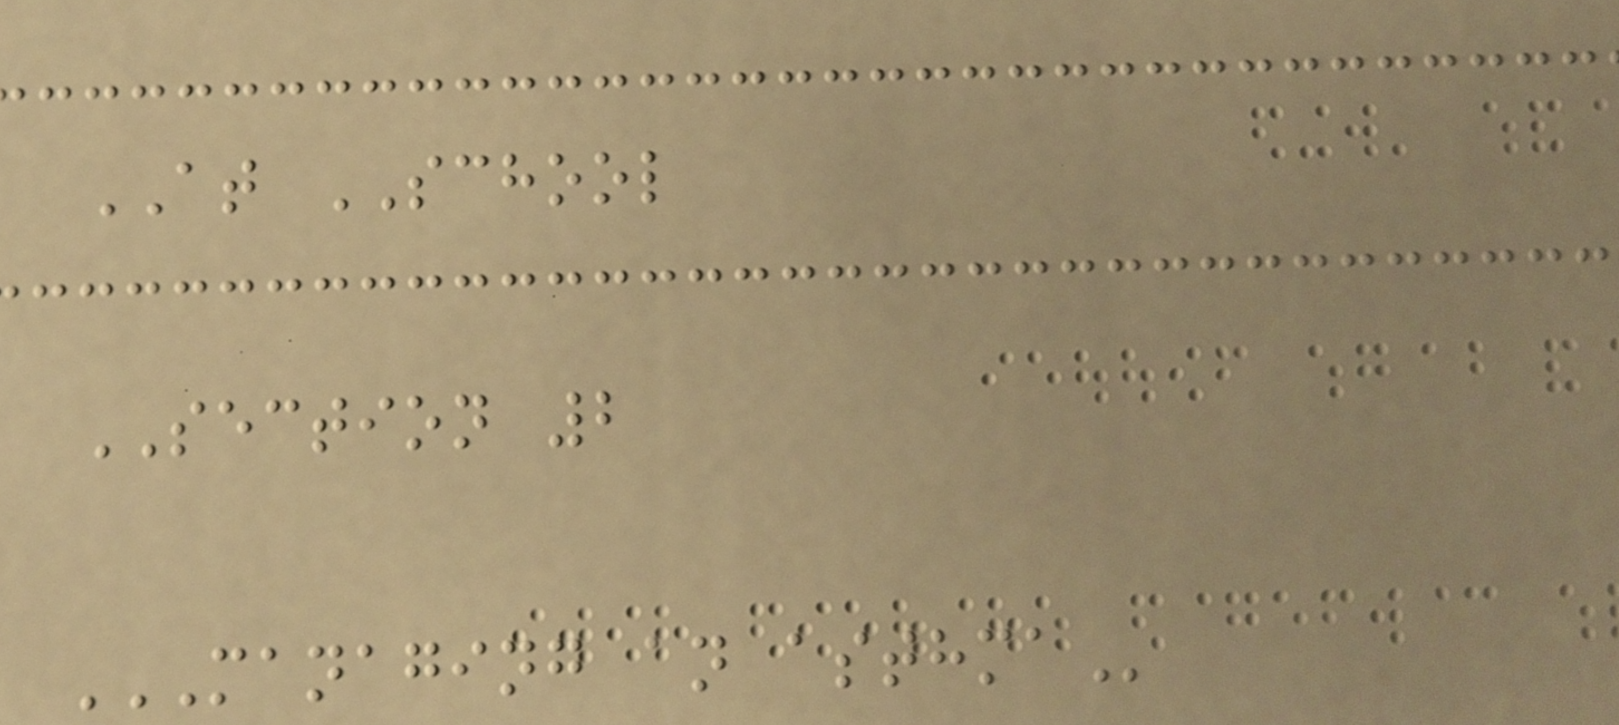AT SCHOOL
SECTION 2
MANAGING AN ASTHMA
